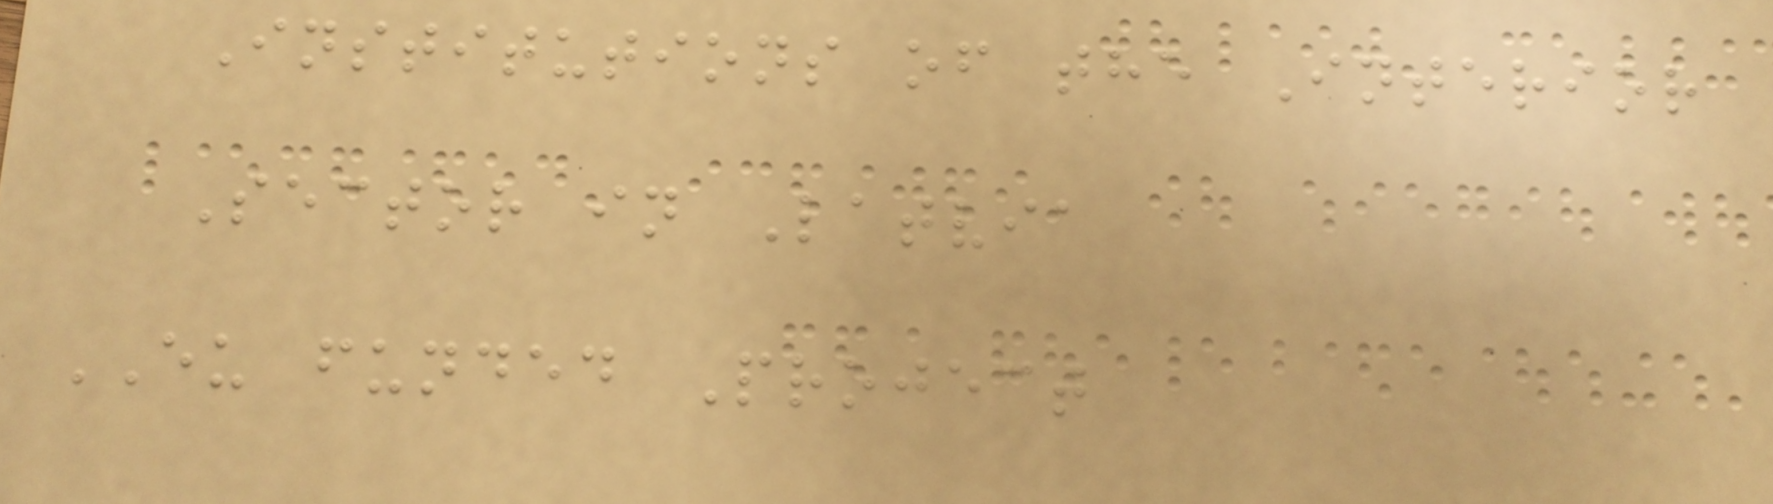Institutions of the Interior
Sector in Latvia
EU funded Project
